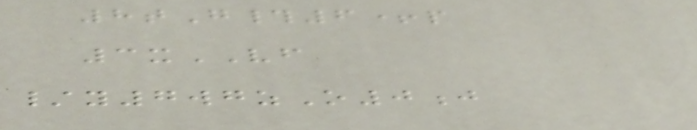8tG#6+p
3xVF
/y7wgzO0j
